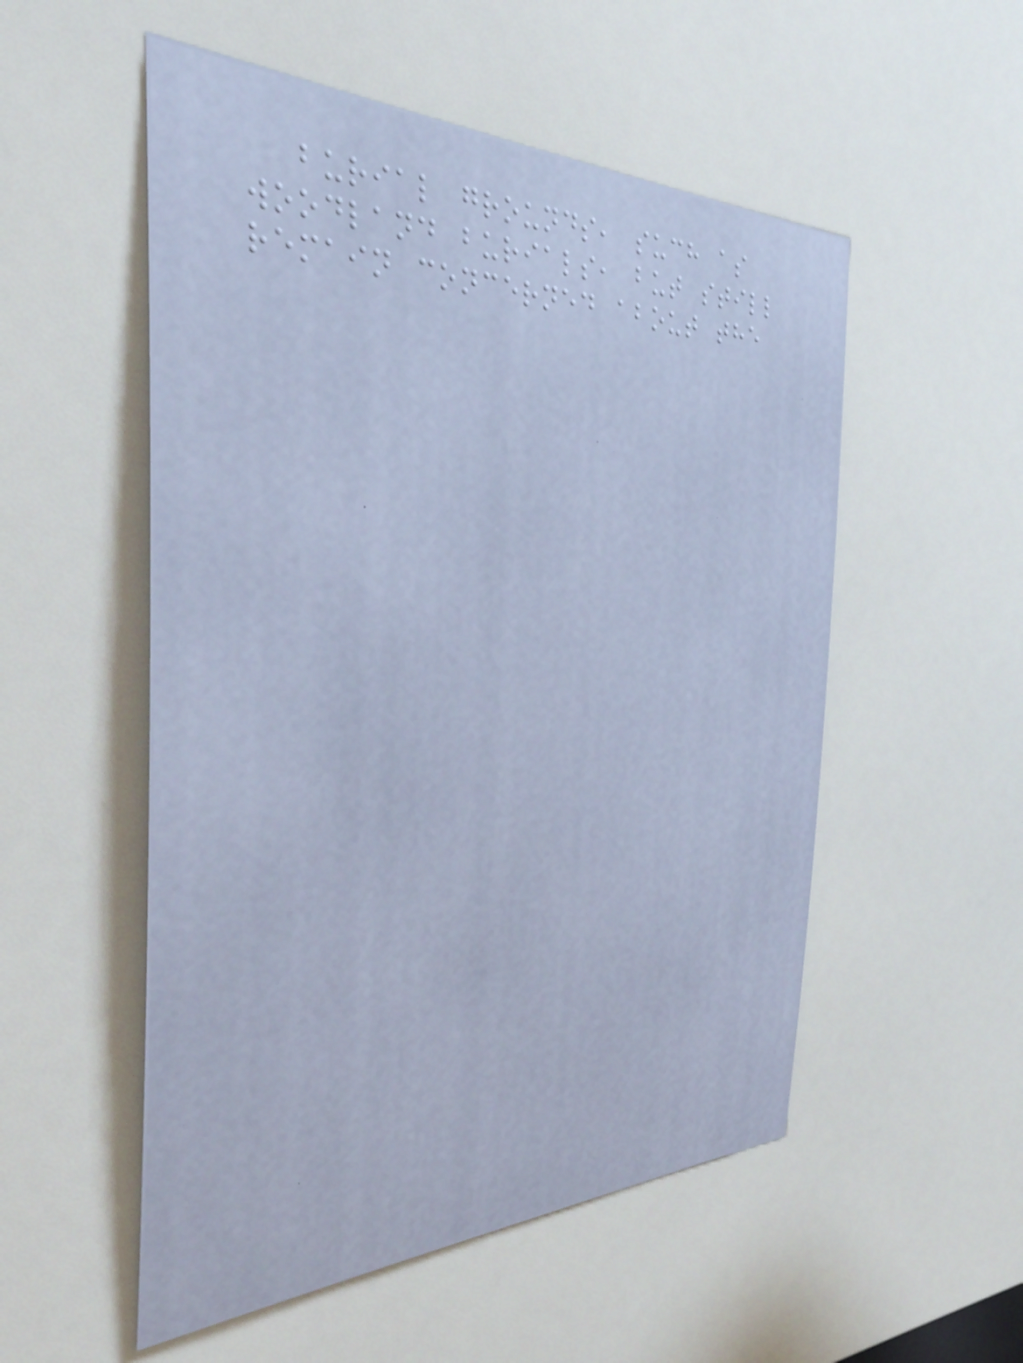burial grounds, such as
woodland burials, but still
remain concerned about the
